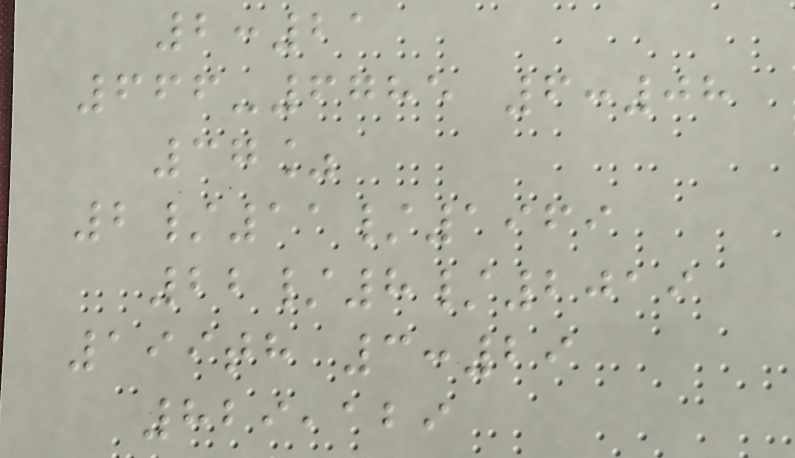2:21
666-6785 6:08
37%
2/11/1969
22/8/2019
199th 3:29
829,129
